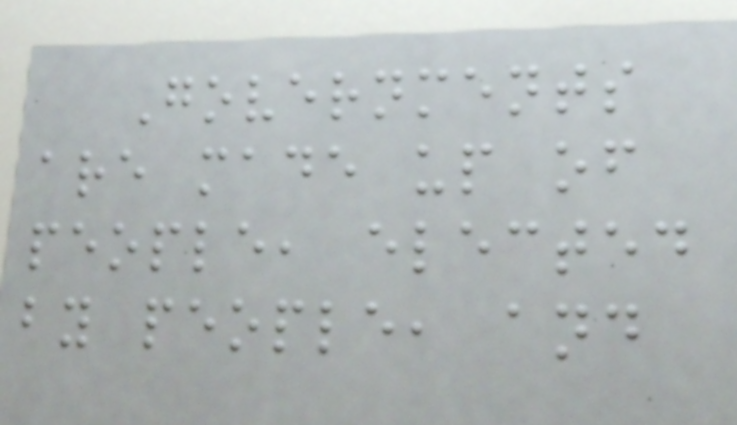Governments
are made up of
people, elected
by people, and
